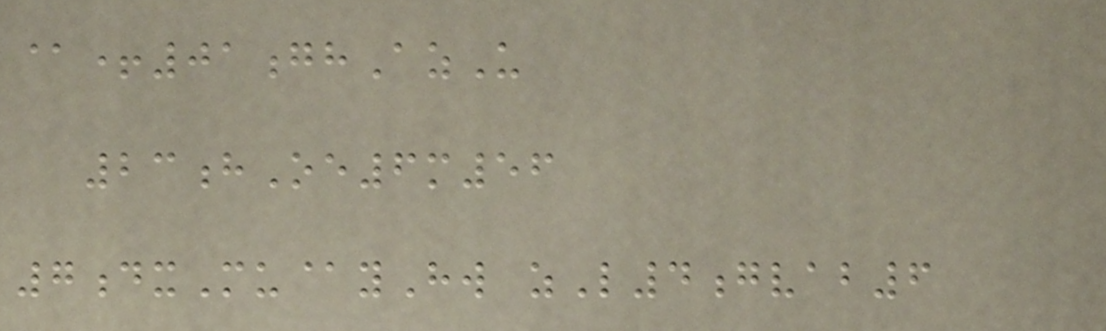@+01ghAzU
23hOe6m56
7dxMu@yHw zL4gvab6
